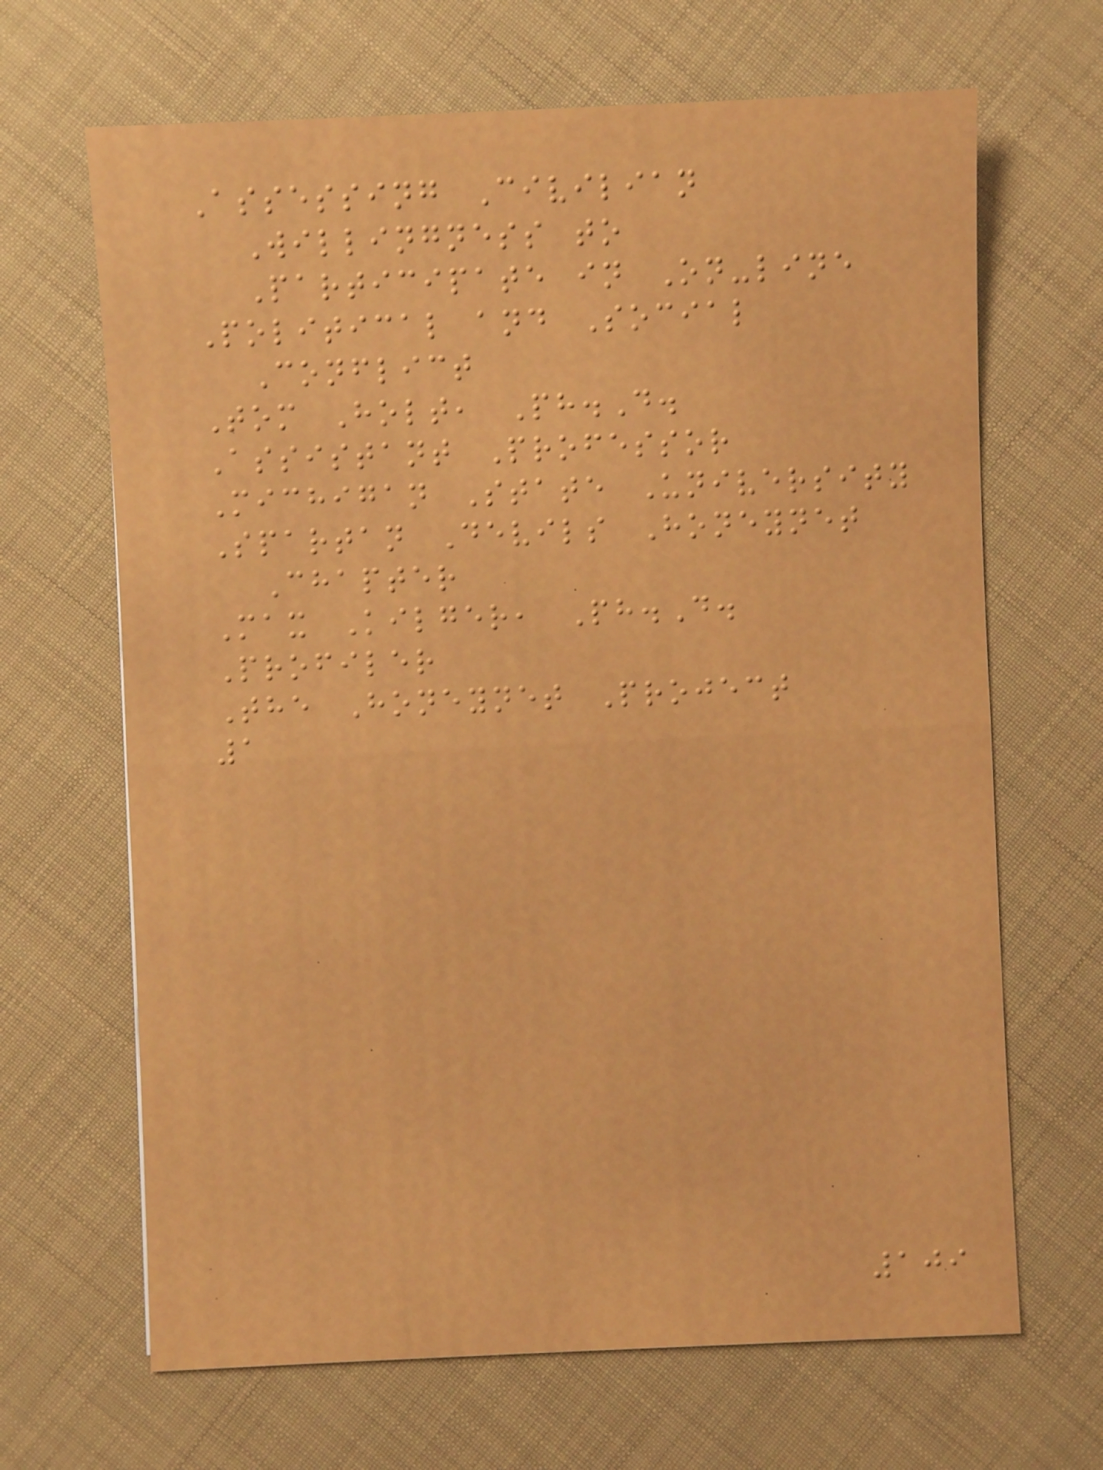Assessing Civilian
Willingness to
Participate in On-line
Political and Social
Conflict
Tom Holt, Ph.D.
Assistant Professor
Michigan State University
Spartan Devils Honeynet
Chapter
Max Kilger, Ph.D.
Profiler
The Honeynet Project
1
109
